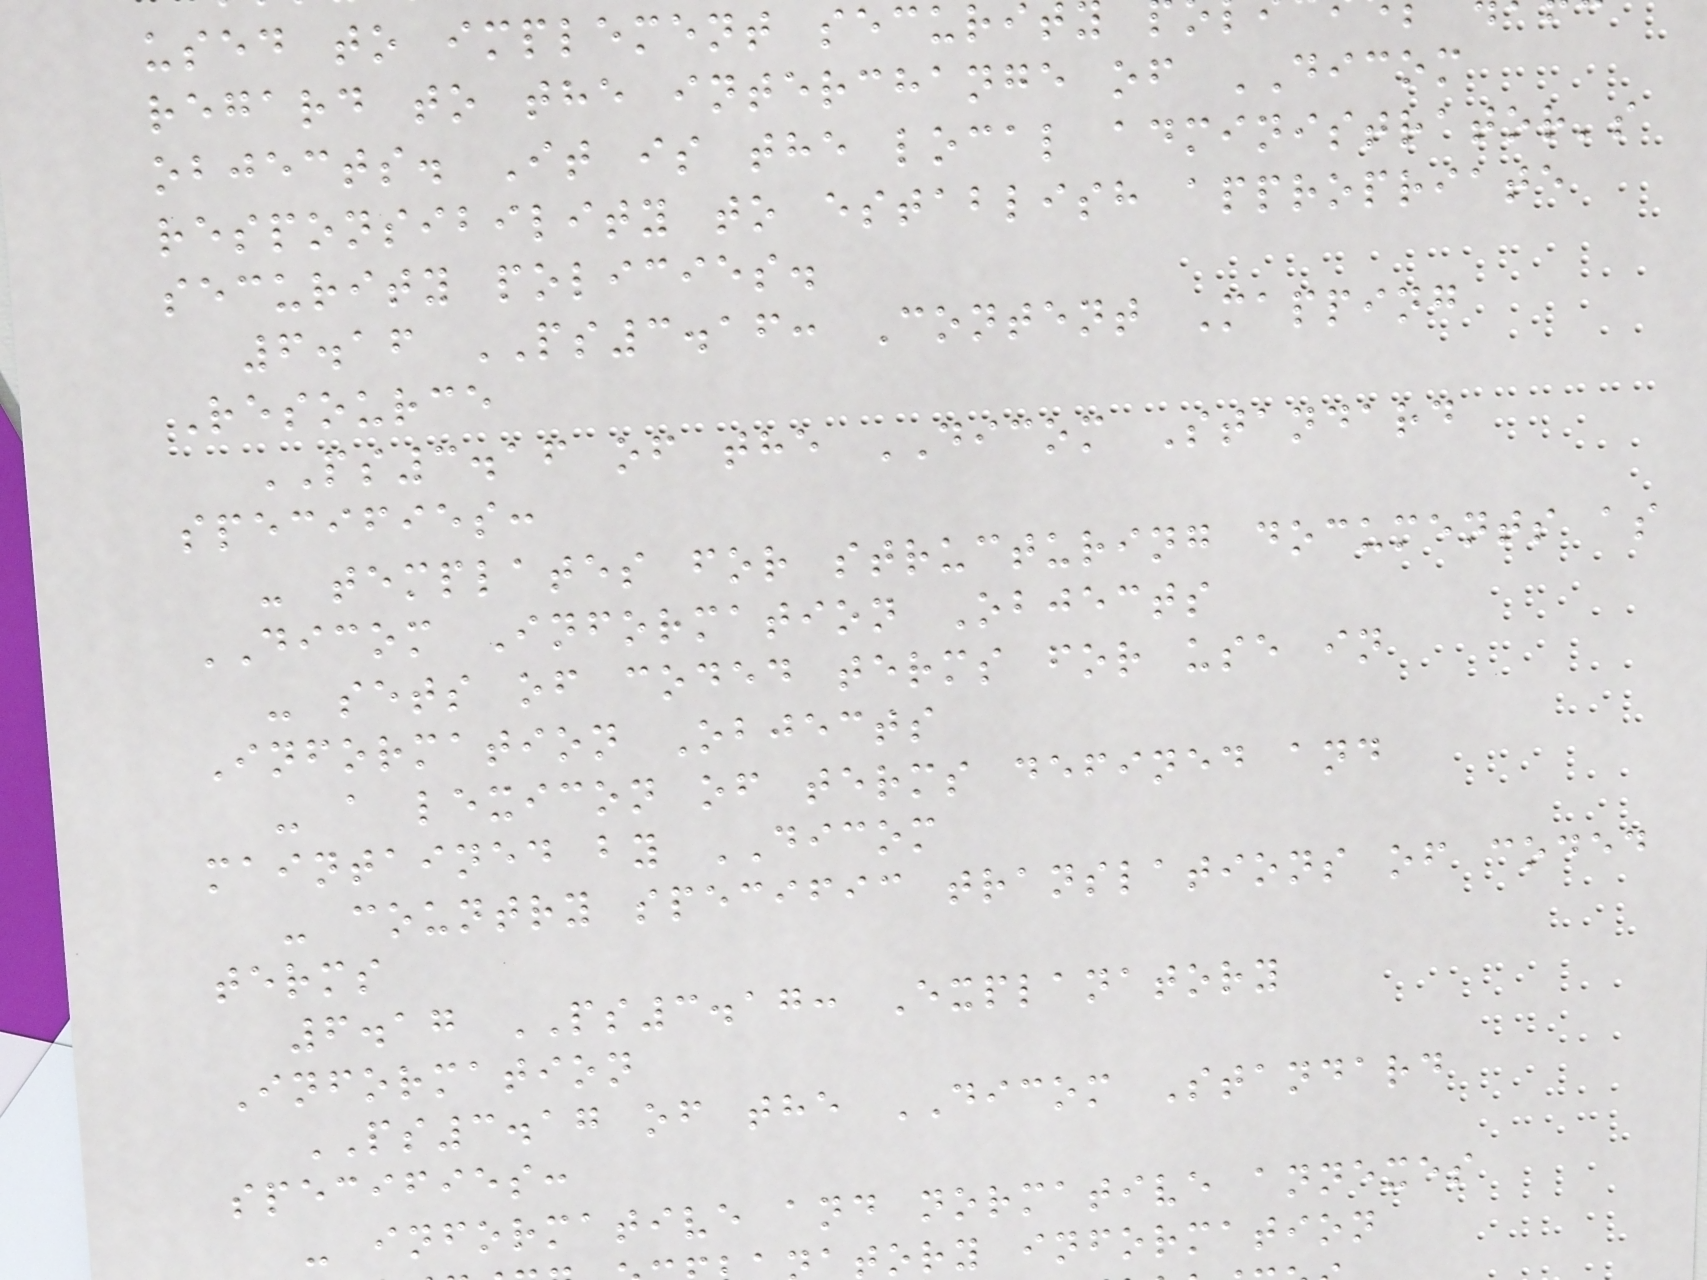used to implement securit
regard to the interchange of DICOM
objects. It is the local administrator's
responsibility to establish appropriate
security policies.
6.16 PS3.16: Content Mapping
Resource
PS3.16 of the DICOM Standard
specifies:
- templates for structuring documents as
DICOM Information Objects
- sets of coded terms for use in
Information Objects
- a lexicon of terms defined and
maintained by DICOM
- country specific translations of coded
terms
6.17 PS3.17: Explanatory
Information
PS3.17 of the DICOM Standard
specifies:
- informative and normative annexes
tory information
